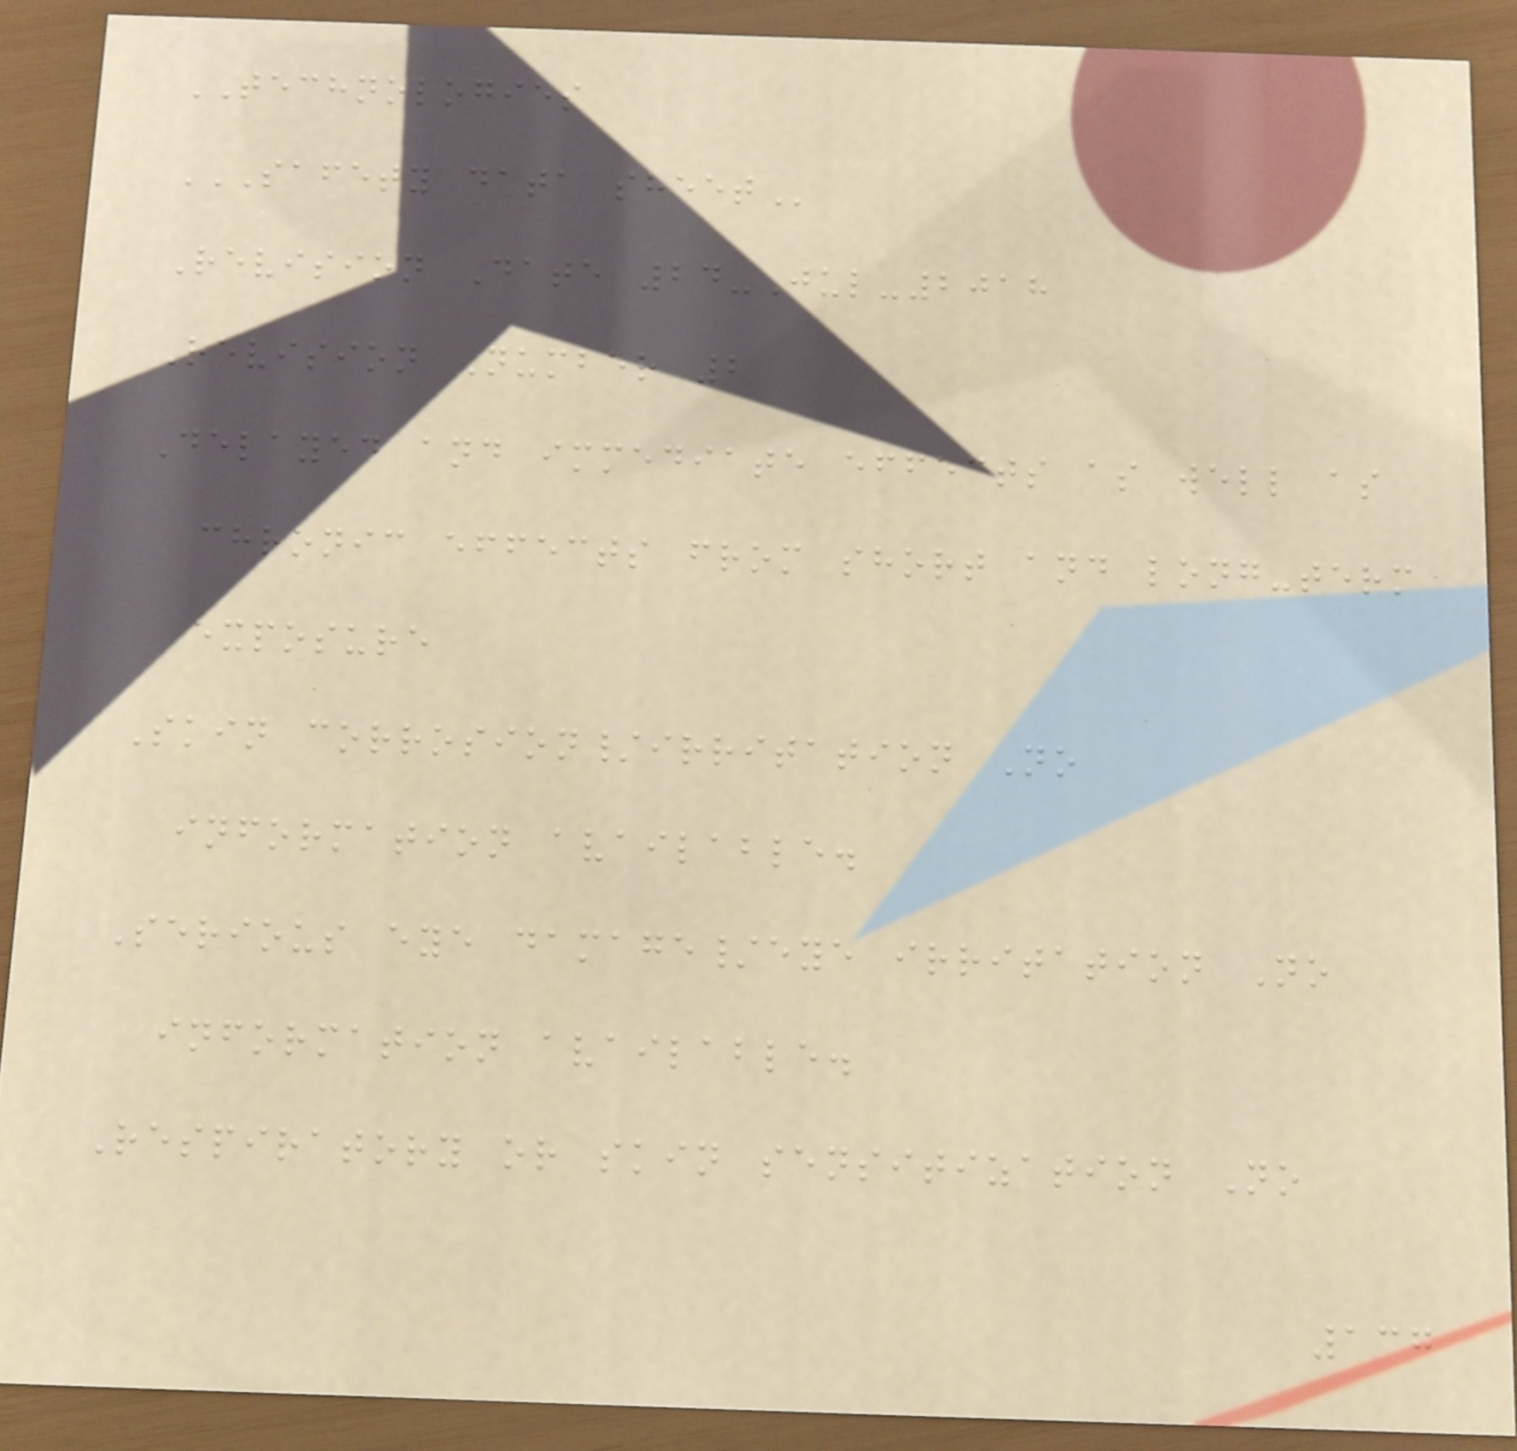TECHNOLOGIES
SAFETY DATA SHEET
Revision Date 24-Jul-2018
Revision Number 2
Delayed and immediate effects as well as
chronic effects from short and long-term
exposure
Skin corrosion/irritation No
information available.
Serious eye damage/eye irritation No
information available.
Respiratory or skin sensitization No
137
